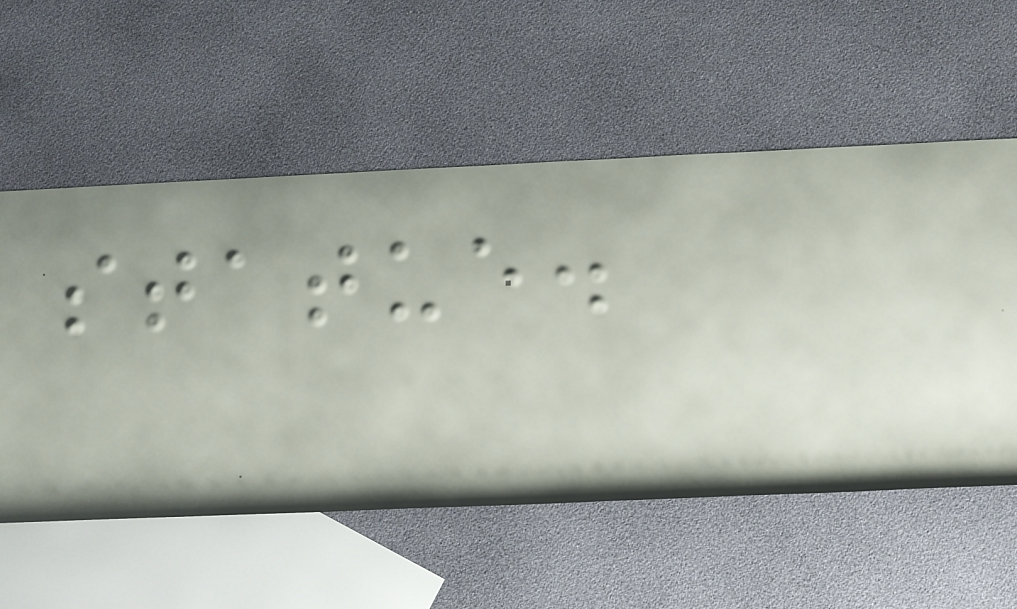statue.
